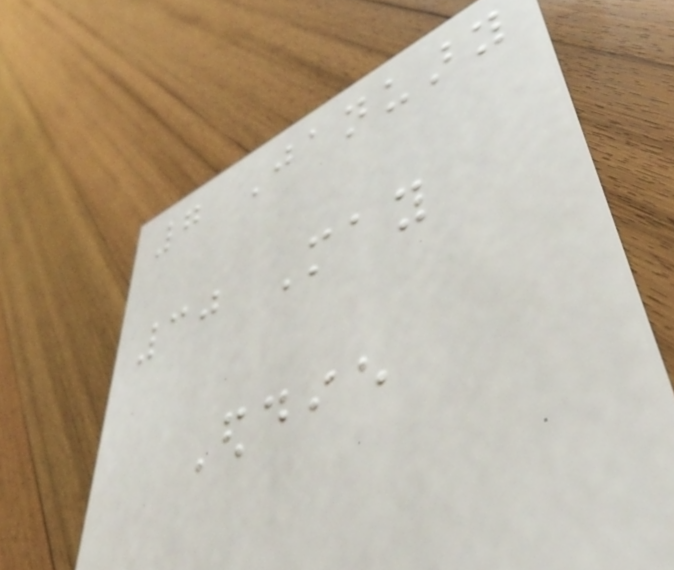7 January
30 May
Eddie
